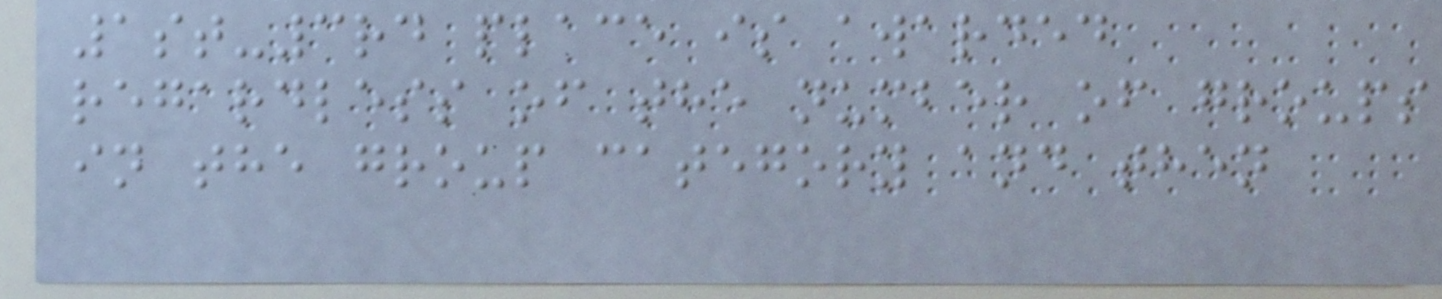1st-3rd place is awarded
regardless of the number of groups
in the group category and then
